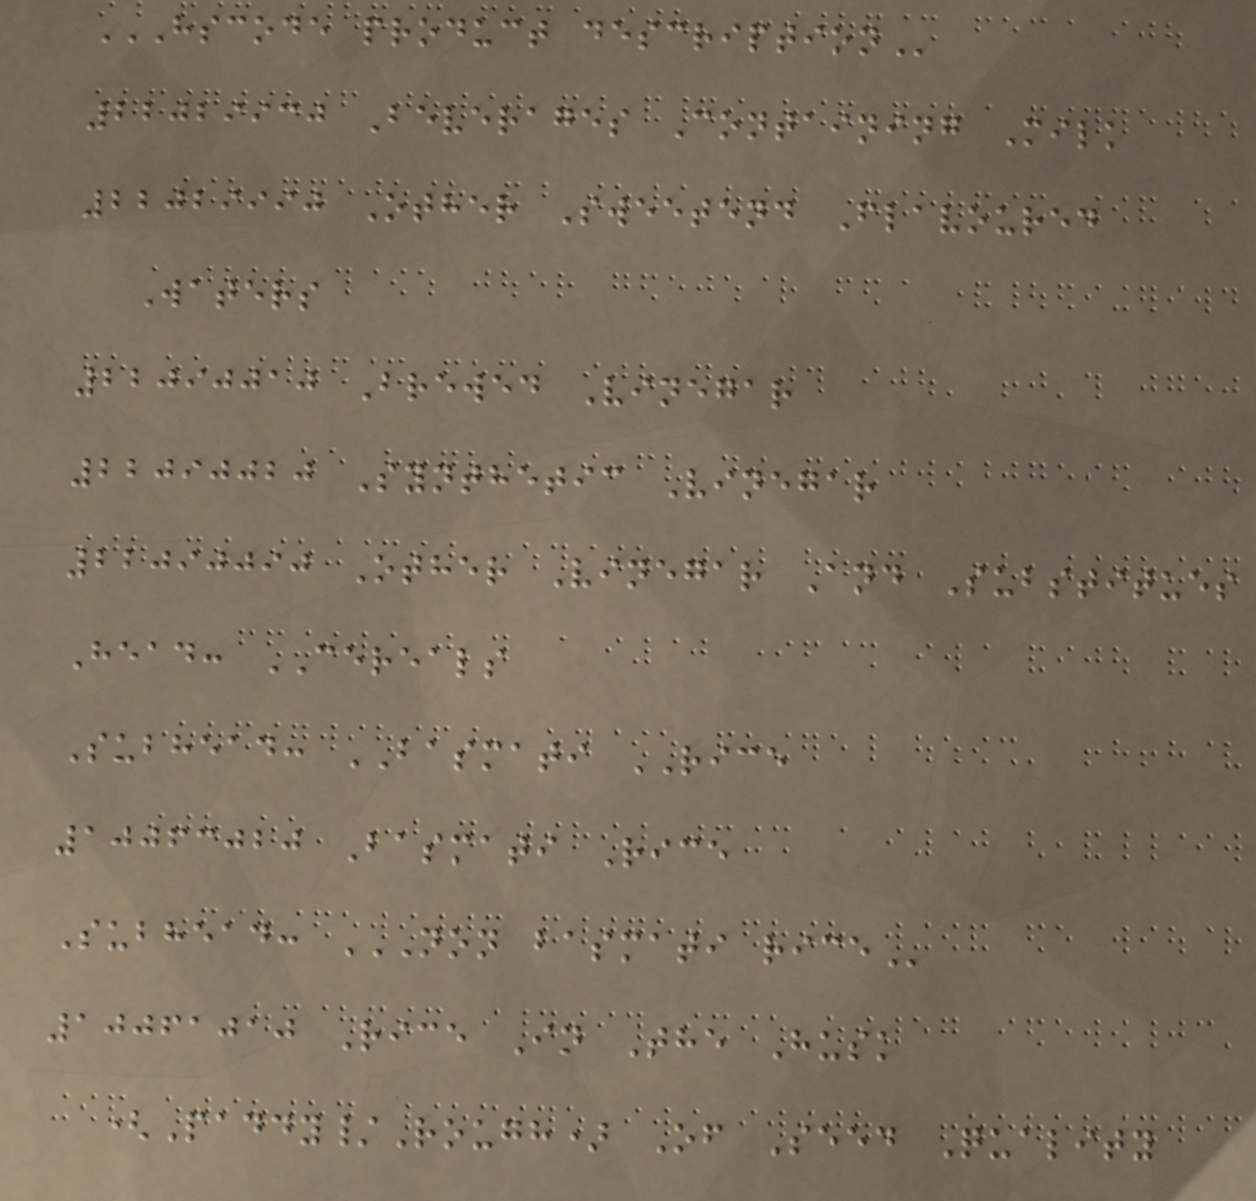HSCODE PRODUCT DESCRIPTION
22029930 Beverages Containing Milk
22029990 Other Sweetend Flavoured
Waters
22090010 Brewed Vinegar
22090020 Synthetic Vinegar
22090090 Other Vinegar And Substitues
Head: CEREALS
Subhead: BASMATI RICE
10063020 Basmati Rice
Subhead: NON BASMATI RICE
10061010 Rice In The Husk
(Paddy/Rough) Of Seed Quality
